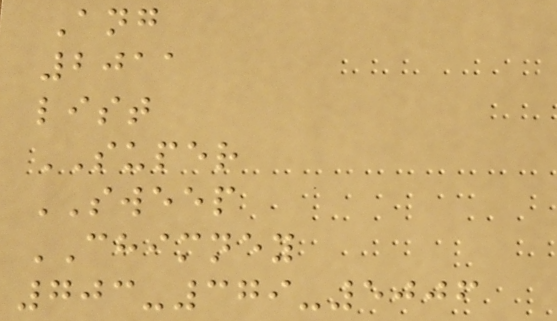Ang
2011
list
SUPER
SWEEP
CHIMNEY
703-379-5006
